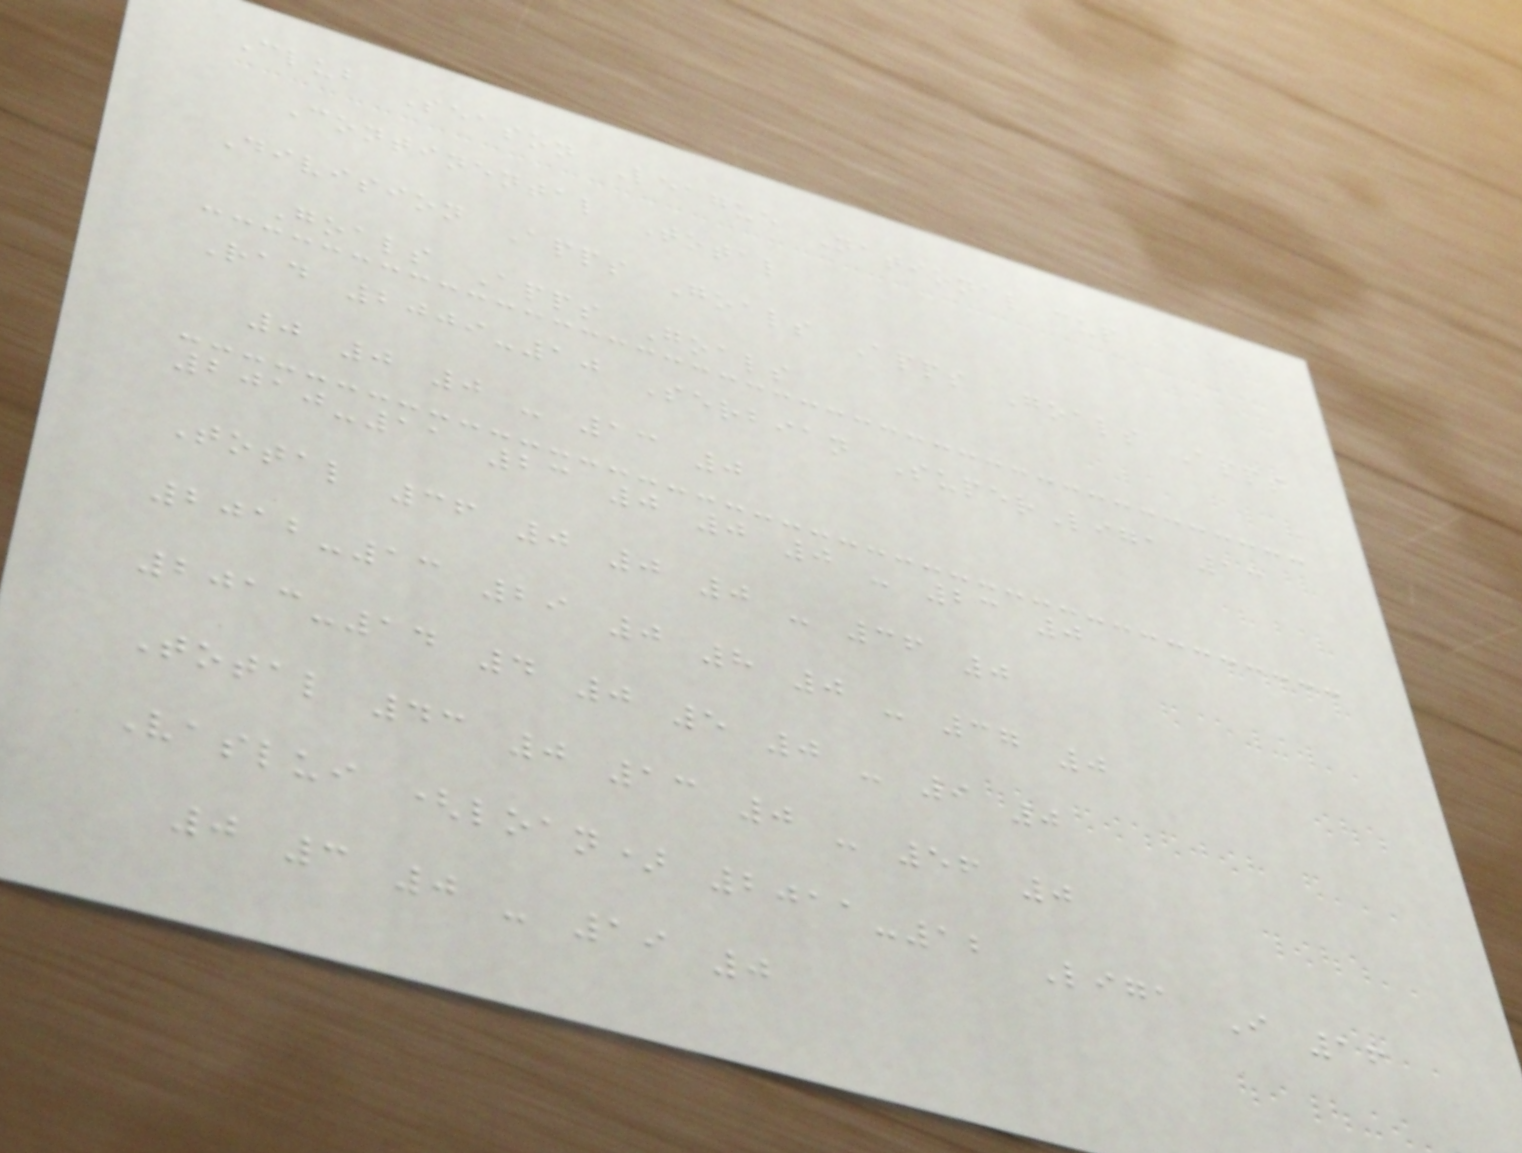Club Season League National cup
Continental Total
Division Apps Goals Apps Goals Apps
Goals Apps Goals
Rad 2009-10 Serbian SuperLiga 13
0 0 0 - 13 0
2010-11 23 0 0 0 - 23 0
Total 36 0 0 0 - 36 0
2012-13 29 0 8 0 - 37 0
2013-14 4 0 5 0 - 9 0
Total 43 0 13 0 - 56 0
Vaslui (loan) 2011-12 Liga I 16
0 3 0 - 19 0
